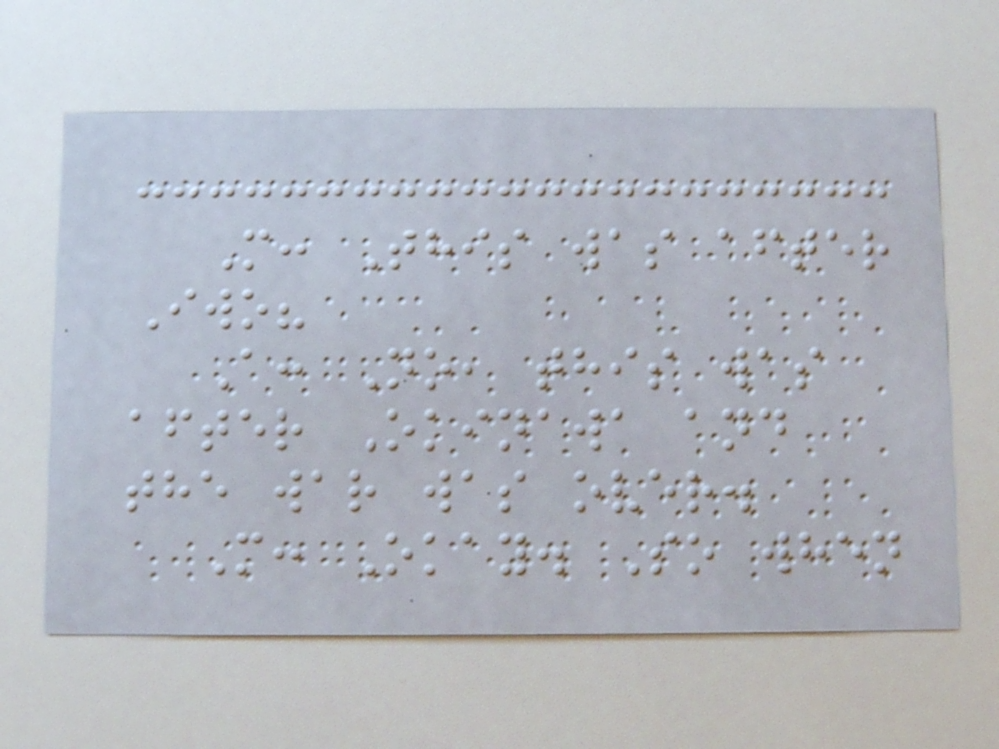M: This was after
Iwo?
A: No, this was
after Okinawa and
the war was over.
M: Okay. So when
